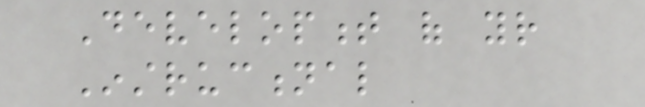Development of your
Instructional
